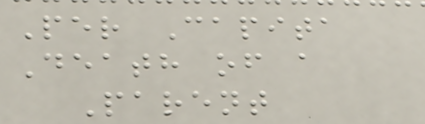Per Capita
Death of a
Parent
